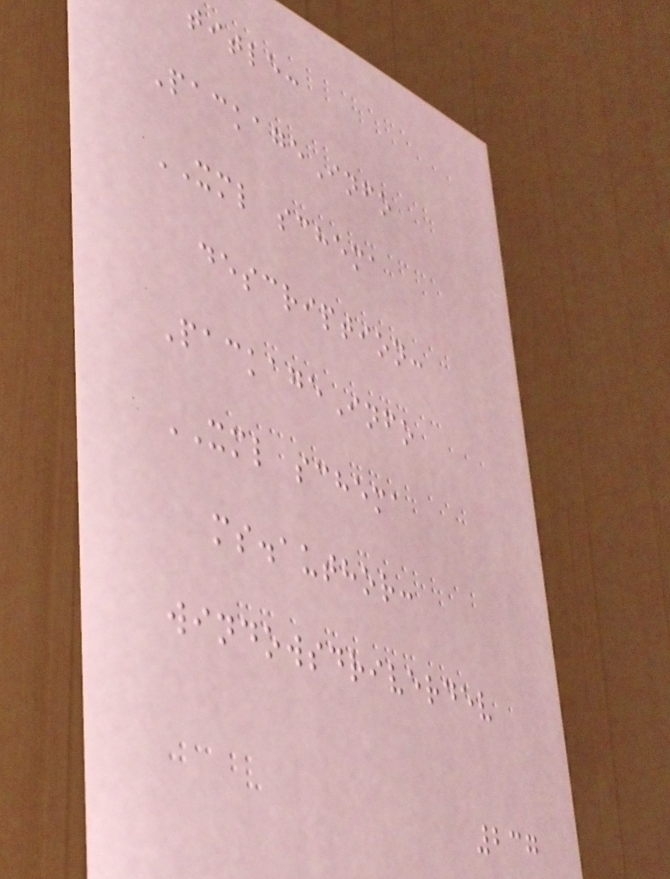title:
PackageInfo
XML schema
description:
PackageInfo
XML schema
ms.author:
windowsdriverdev
237
